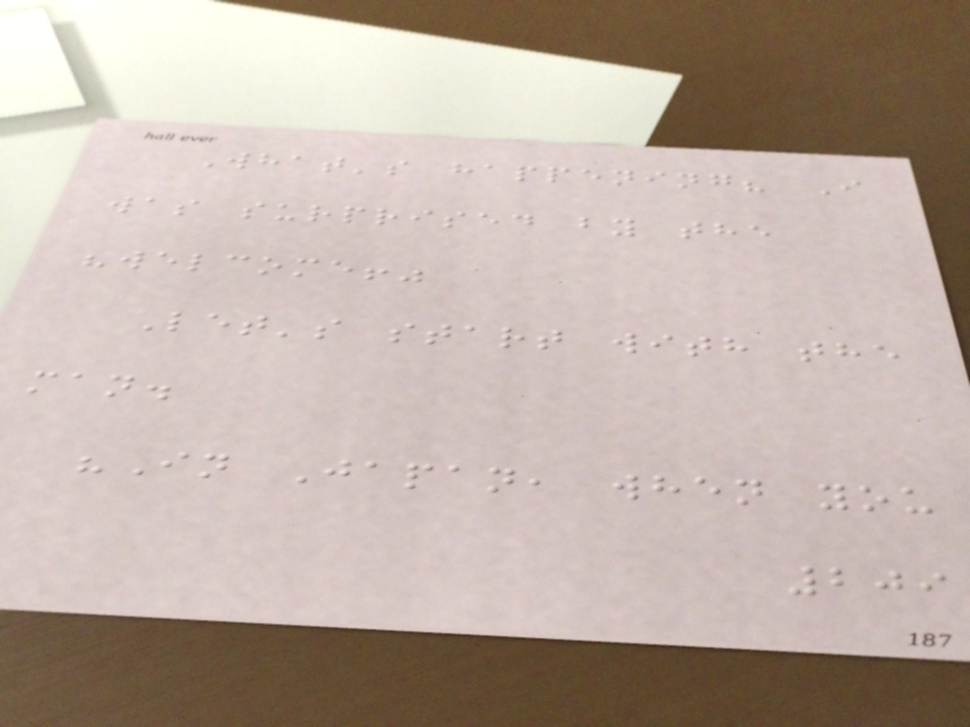What's happening? I
was surprised by the
"welcome!"
Let's start with the
man.
"In Japan, when you
209
